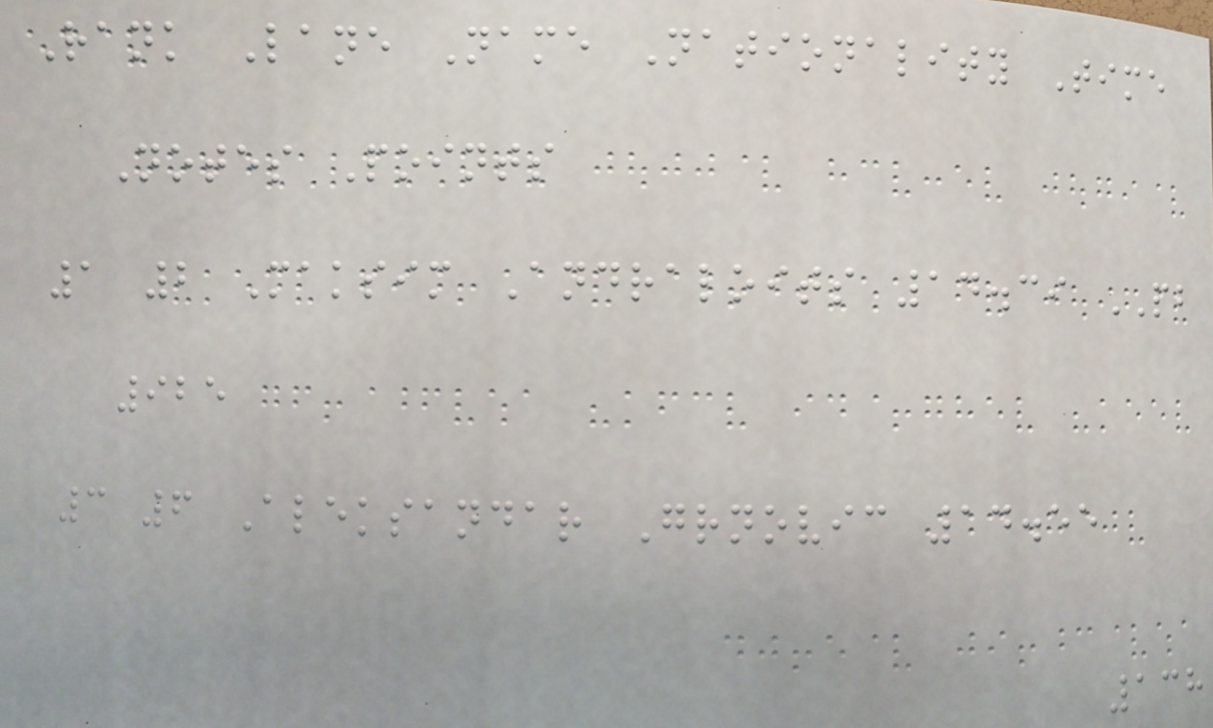Rank Lane Name Nationality Time
Notes Points
1 2 Maksim Andraloits 14.39 PB
925
3 6 Aleksandar Grnovic 14.55
138
